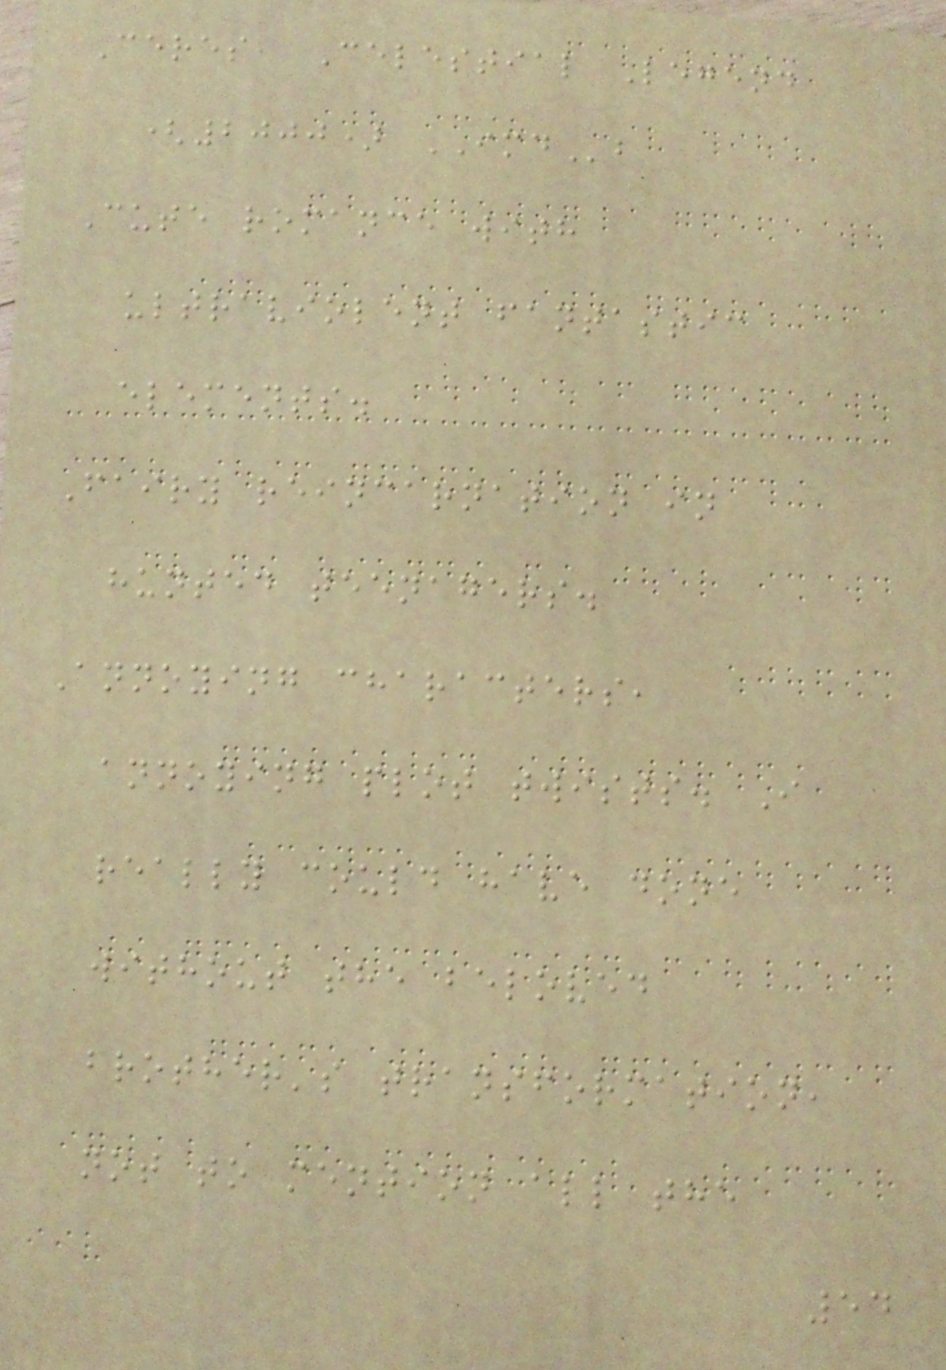Ceres, Celestial Legend
(2000) IMDb
Cute romance with
ultraviolent fantastic
elements.
Fairy reincarnation in
hunted teenagers.
Annoying characters,
annoying plot twists. I
really could have done
without the beloved
brother's transformation,
not to mention all the
54
